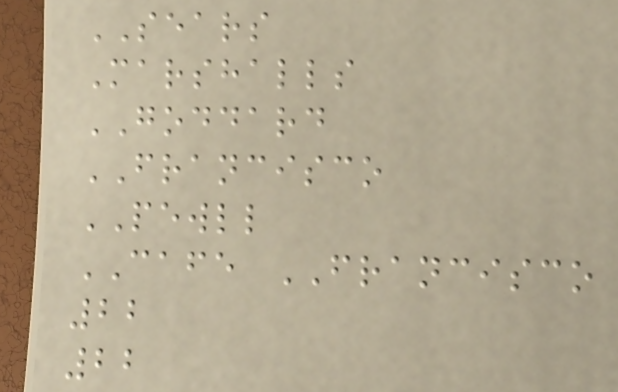SEARS
Marshalls
GODDARD
FRANCISCO
PEWLL
CAFE FRANCISCO
22
22
